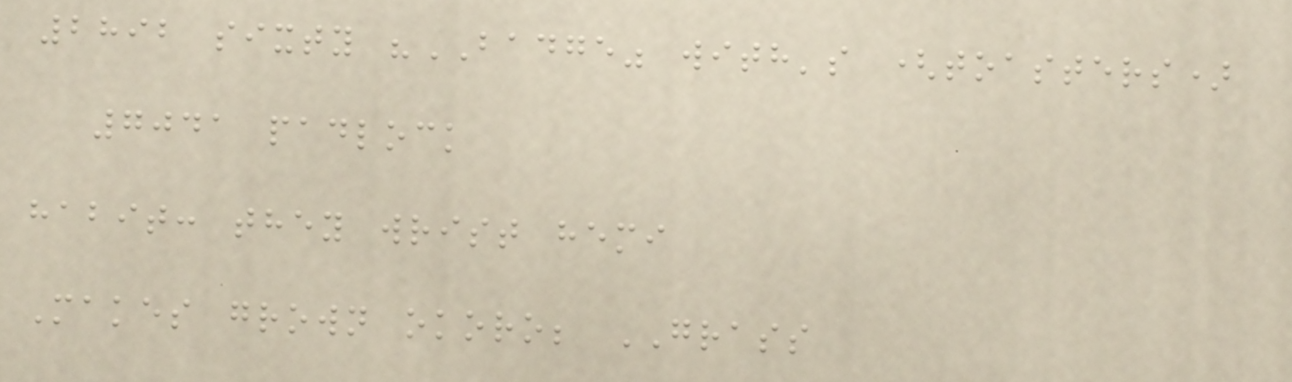2892 sixty "BADGE" with's (toasters)
7041 padlock
habit: they wrist hemi
Makes grown okoro; GRASS
